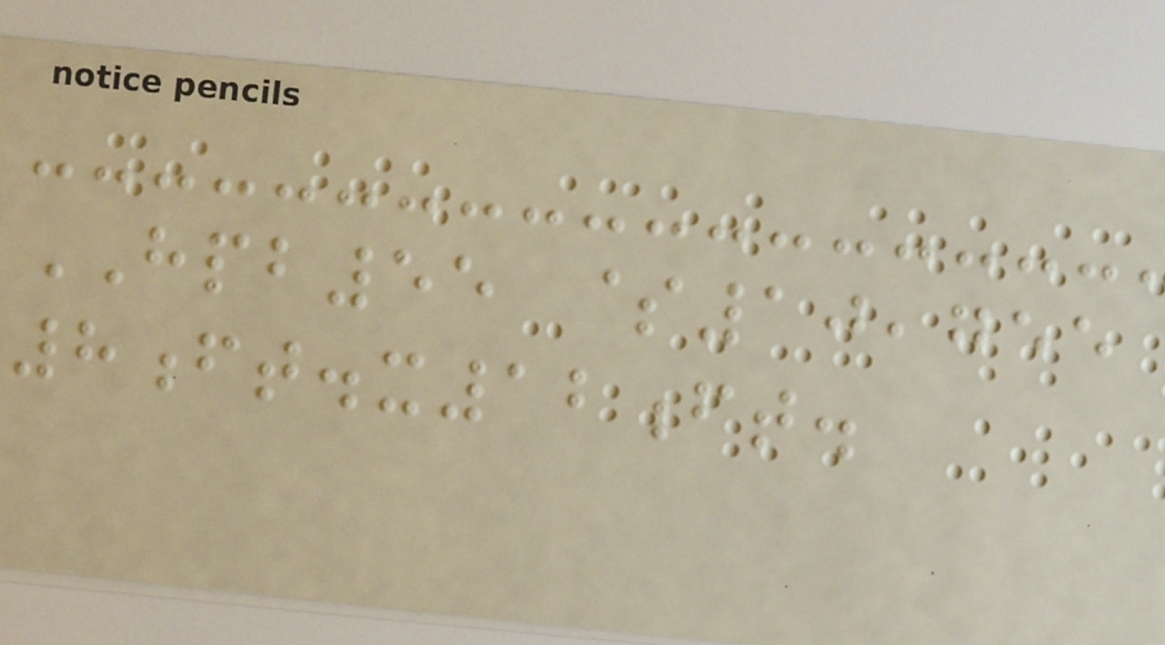HPB55 $10,755
8ft.x12ft.
